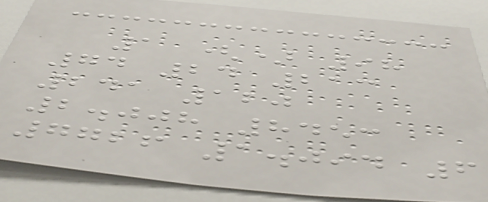1 () 98
74 24 213
241 120
2.008 8453
7726 1.094 6
